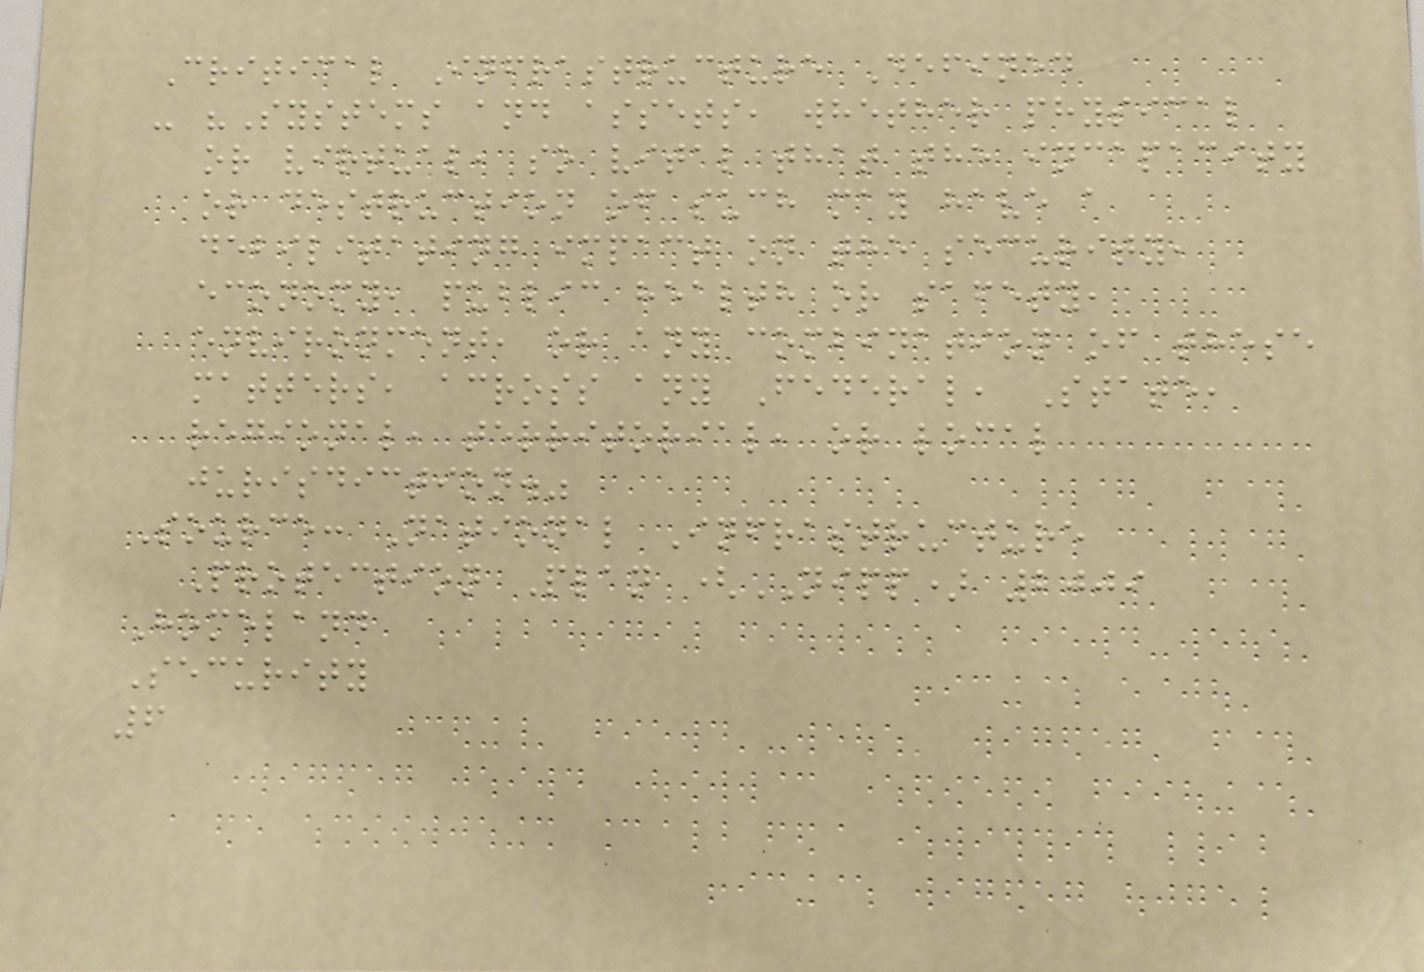Critical Infrastructure Defined
- "Systems and assets, whether physical
or virtual, so vital that the incapacity
or destruction of such may have a
debilitating impact on the security,
economy, public health or safety,
environment, or any combination of these
matters, across any Federal, State,
regional, territorial, or local
jurisdiction."
Source: National Infrastructure
Protection Plan (NIPP) 2009
Homeland
Security
6
